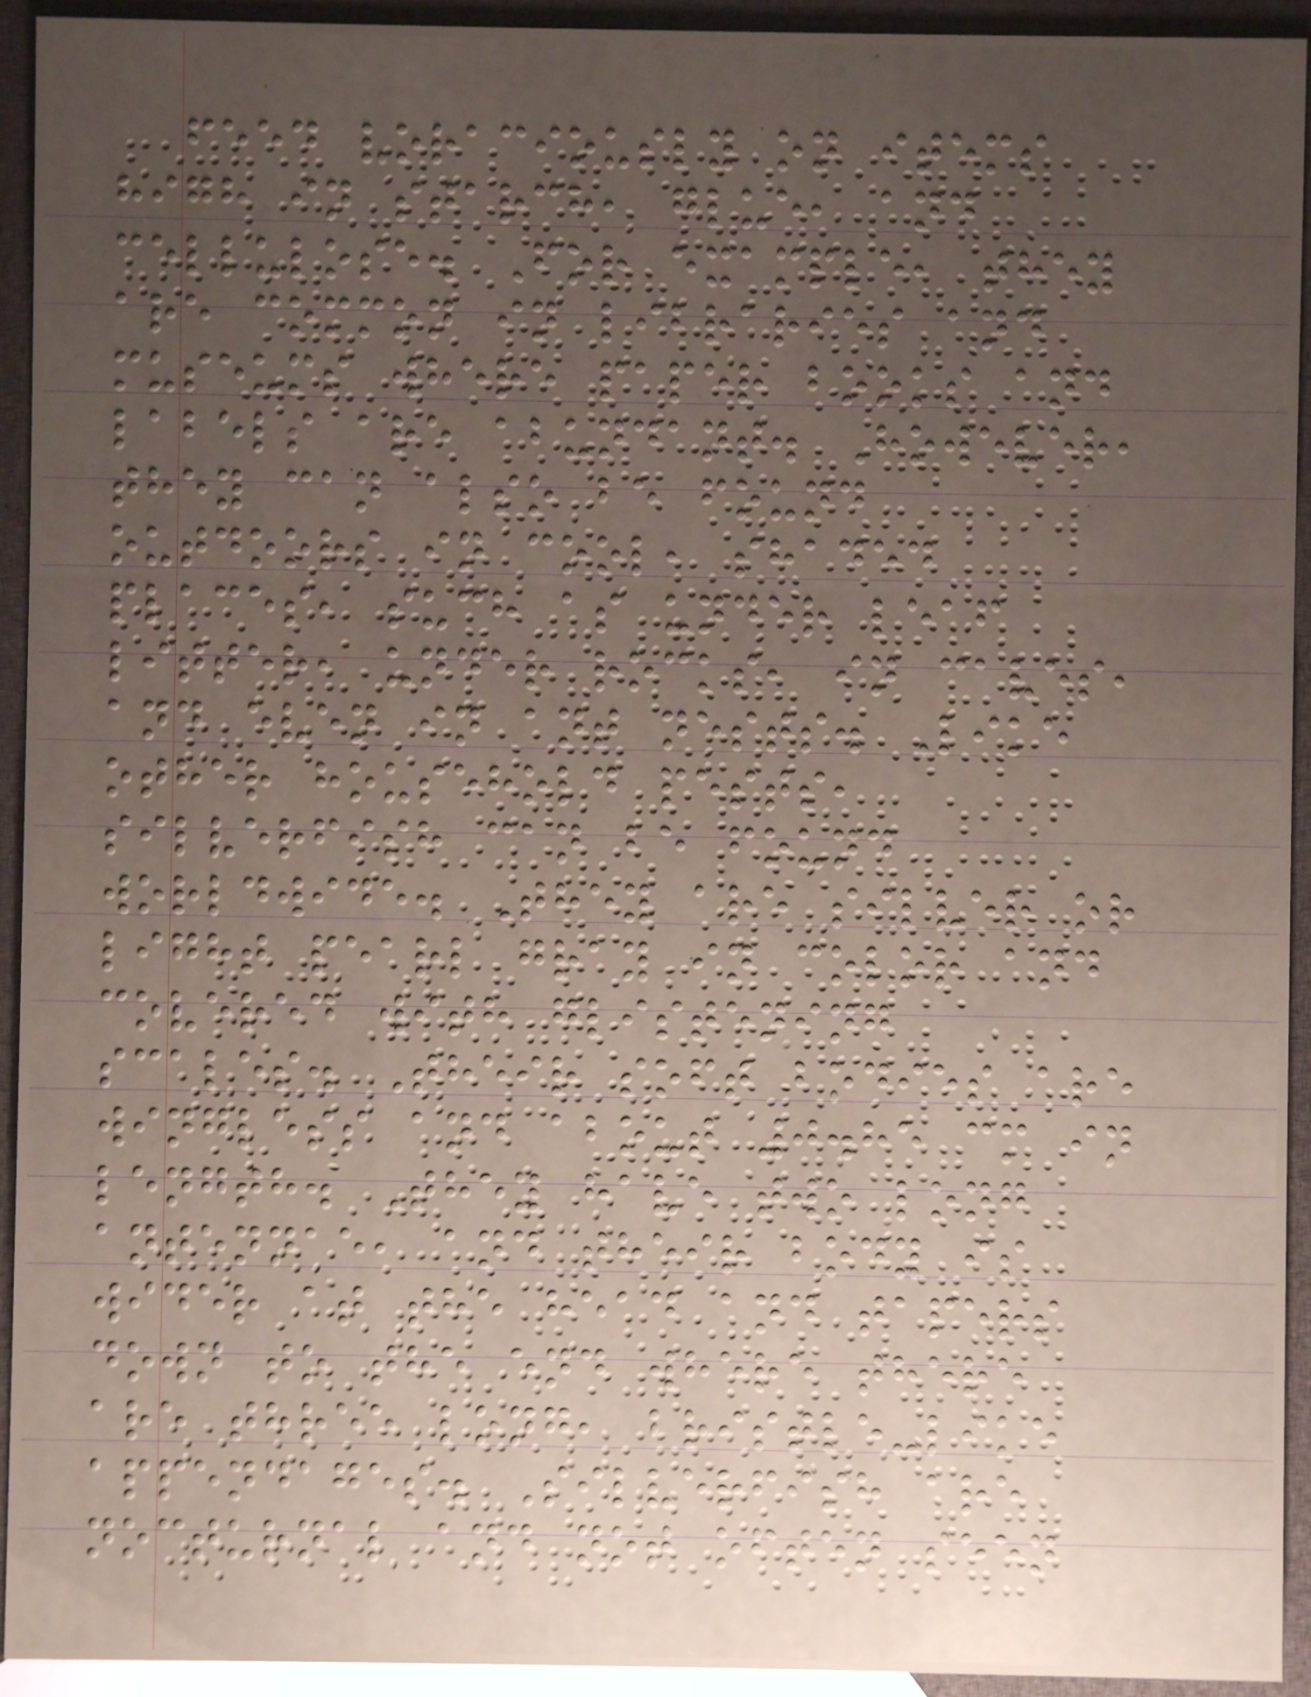feed voraciously on items
high in starch, glue, and
cellulose. For example, they
are common in libraries and
museums where paper books and
labels are abundant. However,
they can also be found
outdoors in cool, shaded
places, such as under leaf
litter, under rocks, in caves,
and even in ant nests. Like
other household pests,
silverfish can be found
worldwide. They are silver or
light pearl gray in color and
covered with glistening
scales. Their soft bodies are
wingless and about 0.85 cm in
length. They have two long
antennae, and their body is
wider at the head and tapers
down to the end where there
are three long, bristle-like
appendages. Silverfish are
nocturnal and not often seen
